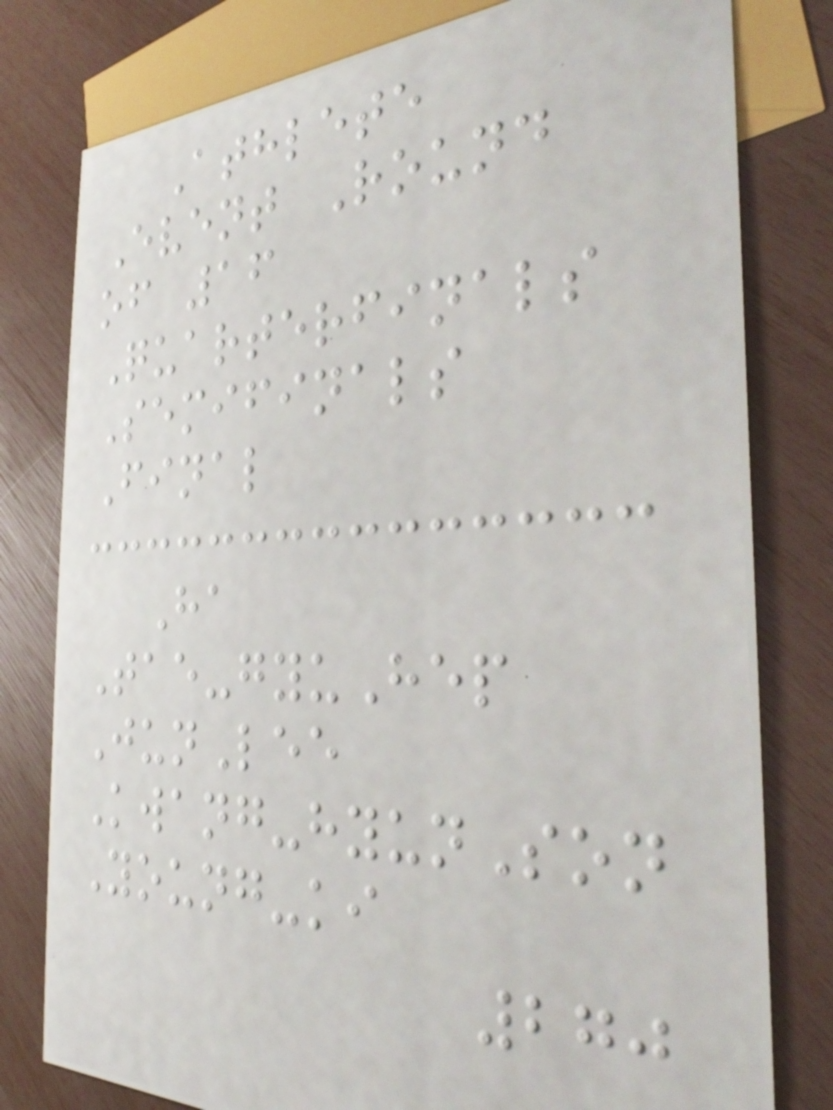Athlete
Event Round
of 16
Quarterfinals
Semifinals
Final
Ha
Tae-gyuHep
JunLee
Kwang-hyunSon
Young-ki
270
